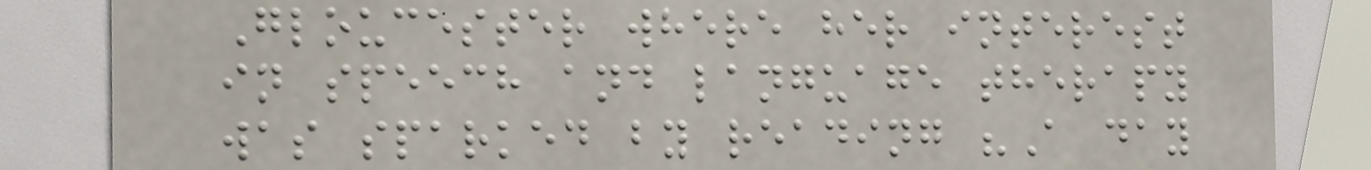Gloucester where her interest
in speech and language therapy
was sparked by reading "A day
